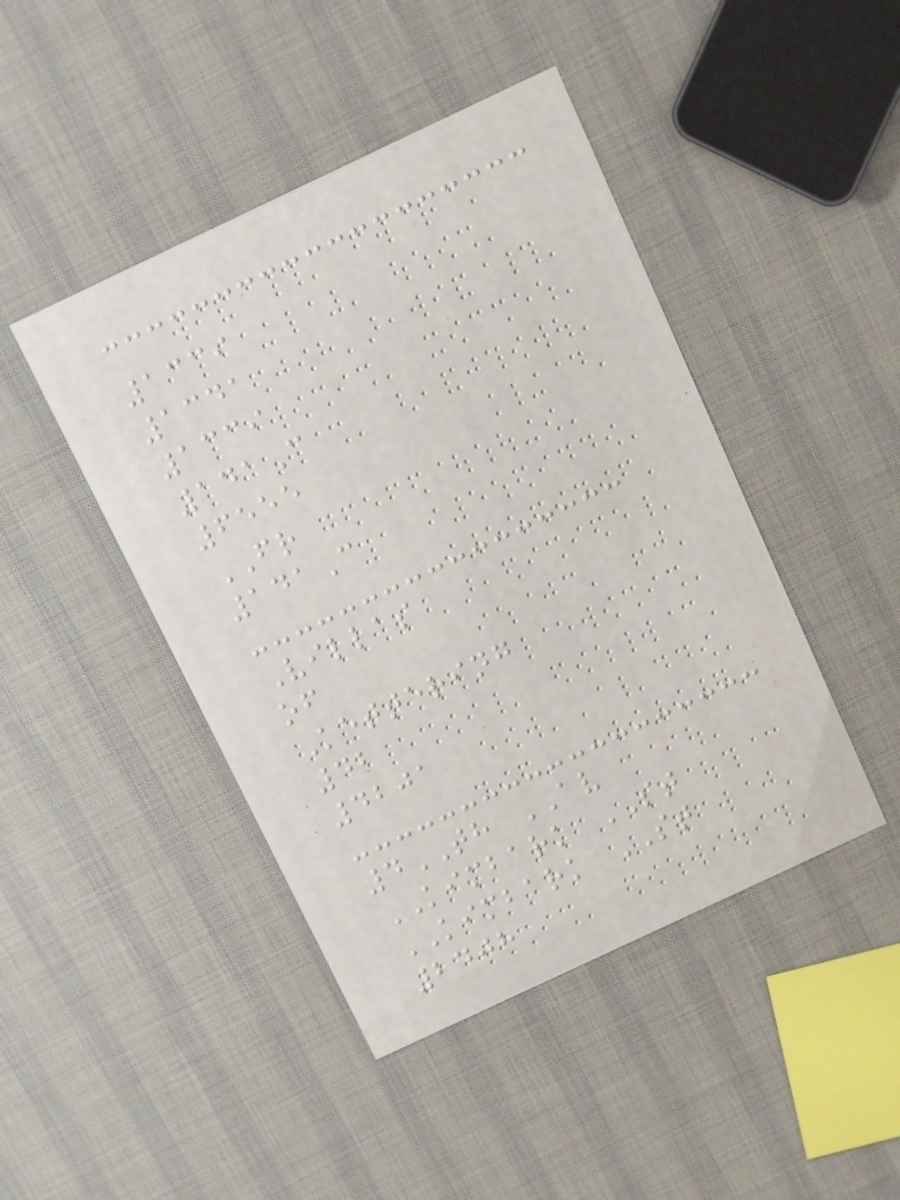1339
1341
1339
141C
6555
FR
141C
Villas
of
Kettering
42
4201
4TH AV
KIMBARK ST
KIMBARK ST
2408
